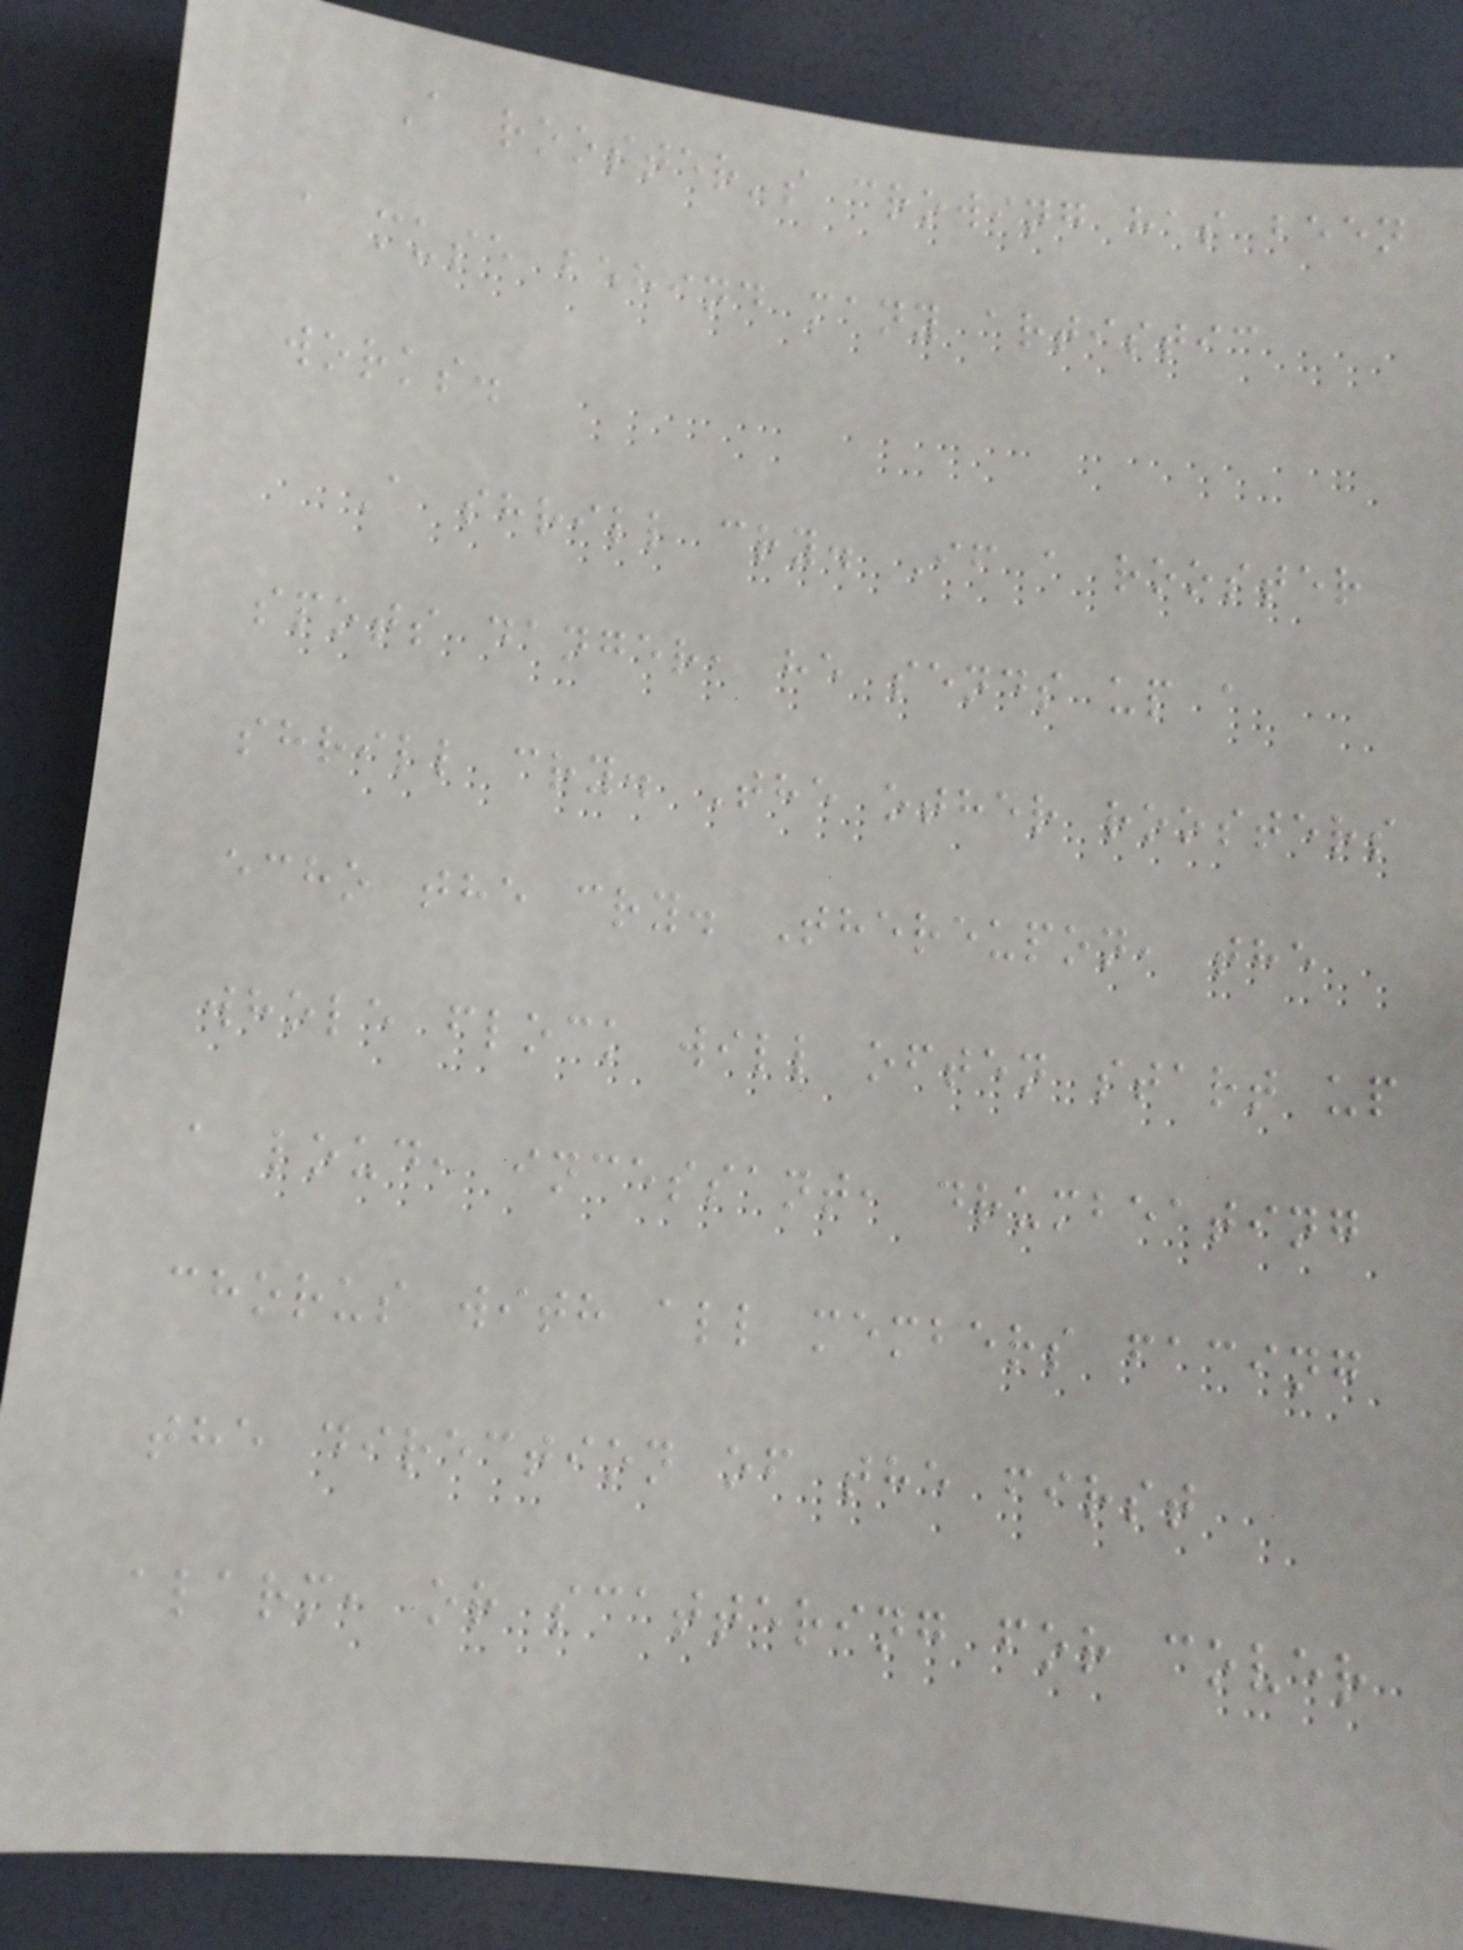A rooster's crowing has been
a muse behind many artistic
works.
A shrill cry. If a rooster
spots danger, he sends up a
shrill cry. The other roosters
echo the cry. Thereupon, the
whole flock will often start up
a loud, incessant, drumbeating
chorus with all members facing
the direction of the first
alarm, or scattering for cover
